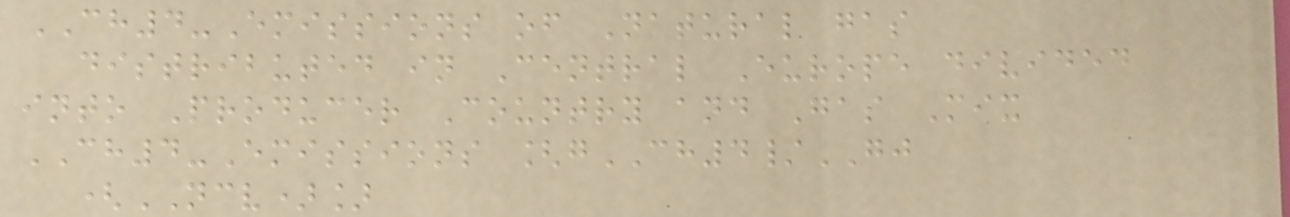CH4-Emissions of Natural gas
distributed in Central Europe divided
into Producer Country and Gas Mix
CH4-Emissions [gCH4/GJ
(NCV)]
